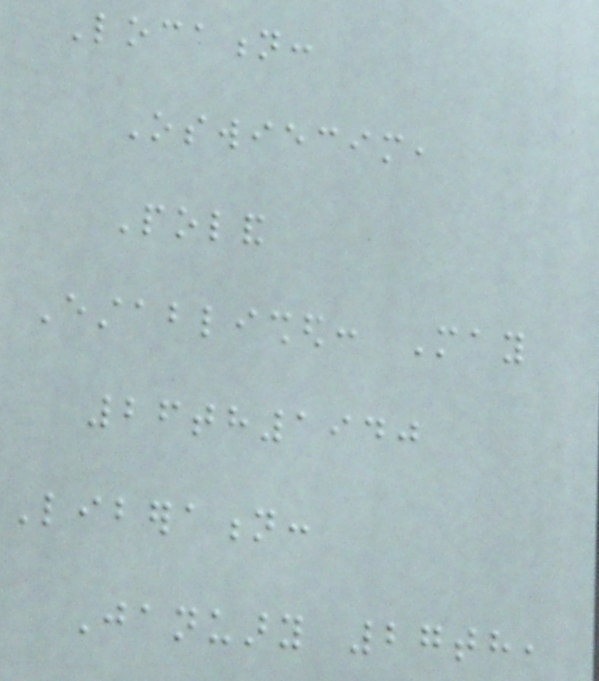Location:
Oswiecim,
Poland
Established: May
26th1940
Liberation:
January 27th,
